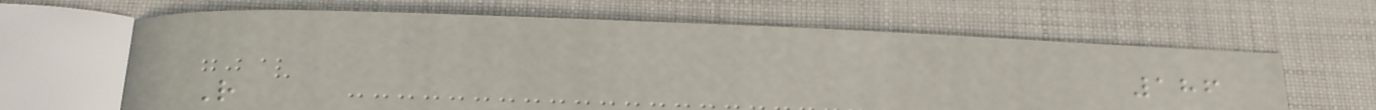186
R
